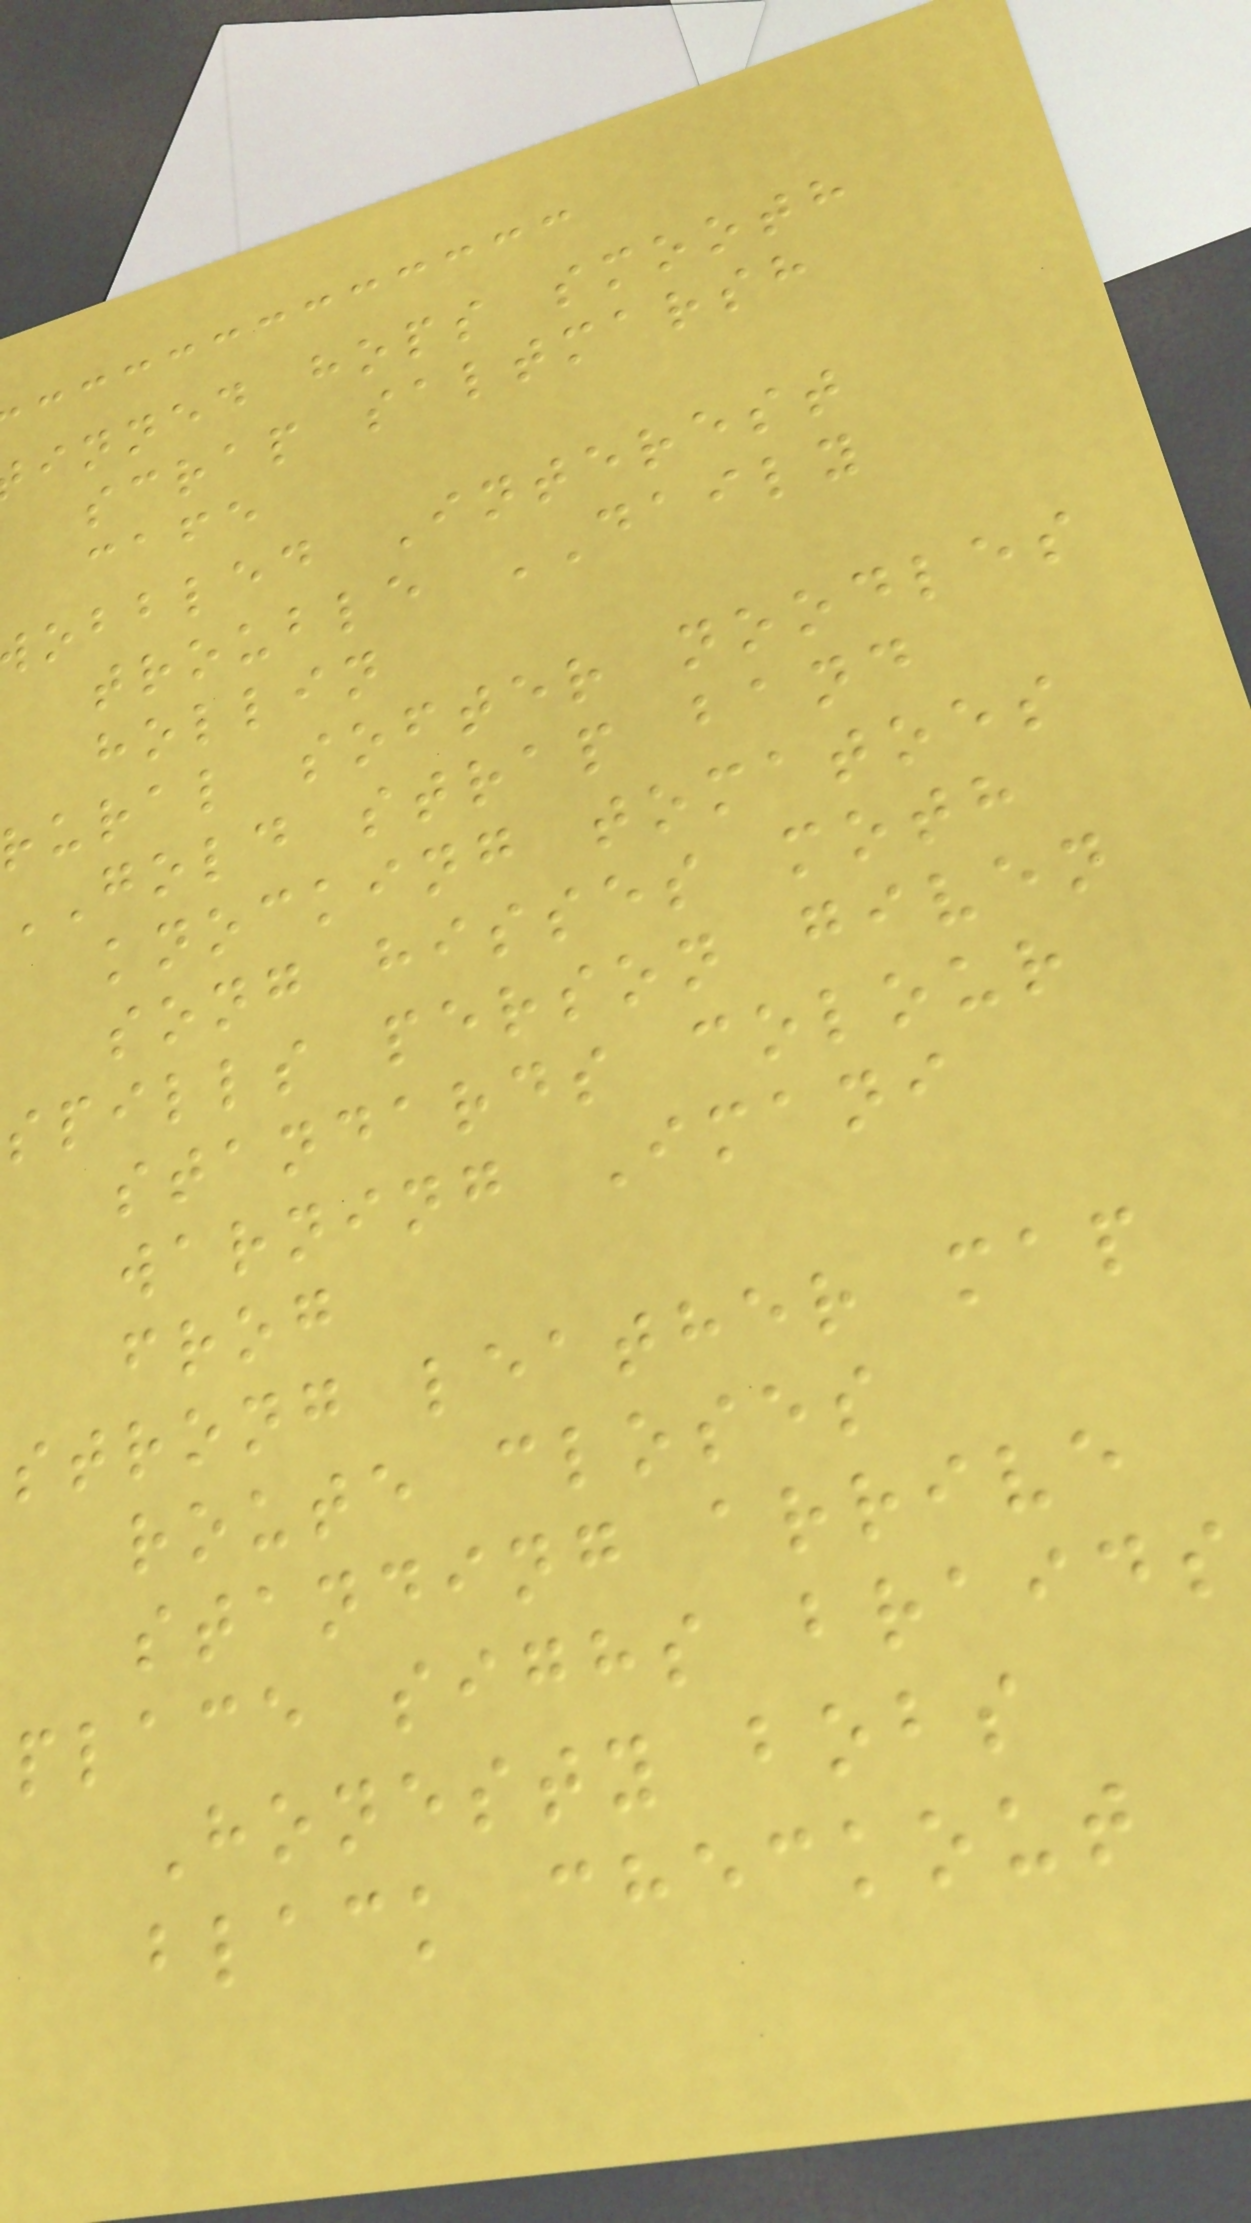inned hops smooth
scrap saltmarsh
cafe
obbled Interest
trouble DAILY
hollin
rural softer noodles
GOLD strap band
knocking tomatoes
song hisses moth
spills person given
standards colour
warning Imani
frog
strong leather map
route closes
standing arrive
place sighs braids
Honesty bobs
black checkout
